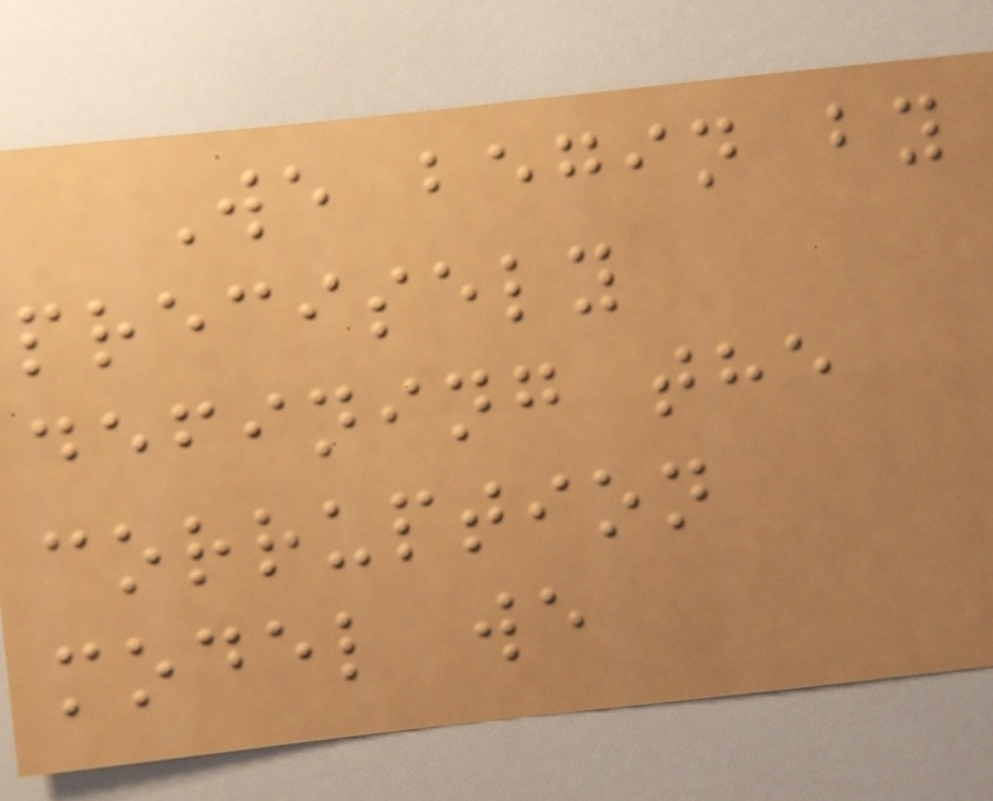We begin by
precisely
defining the
corruption
model we
